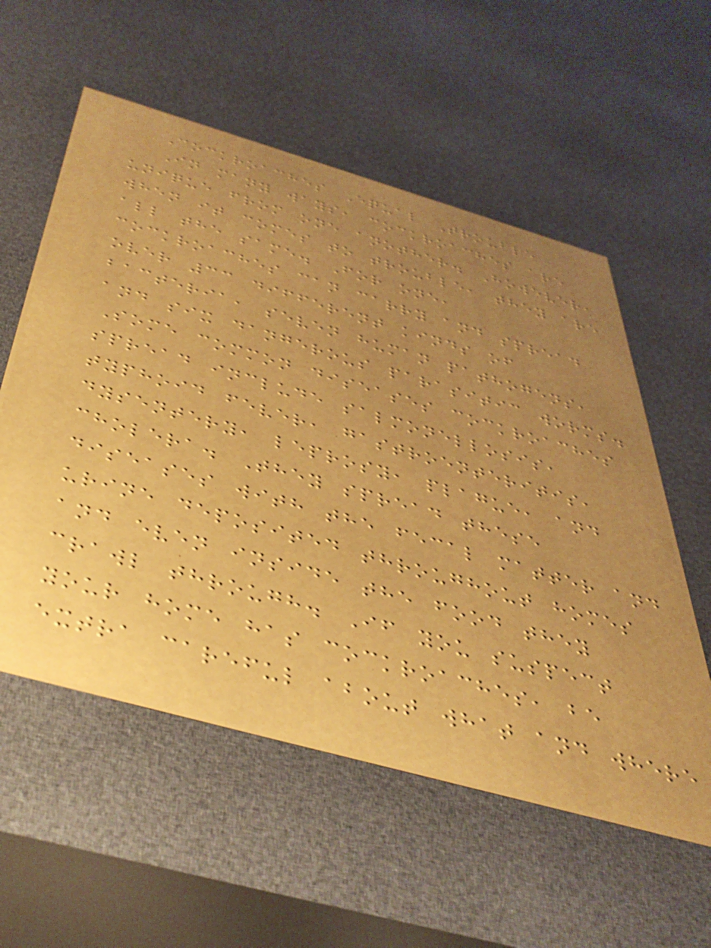Cockroaches Equal Trouble
In many ways, cockroaches are
unique from one another. However,
when it comes to trouble, they are
all the same. For one,
cockroaches can carry and spread
over 33 different kinds of
bacteria, seven human pathogens,
and six dangerous parasitic worms.
Some common diseases cockroaches
spread include salmonellosis,
typhoid fever, gastroenteritis,
dysentery, leprosy, plague, and
cholera. They spread these
diseases with the fecal matter and
urine deposited throughout homes
and even inside the food they
crawl through. If you suspect
your home has cockroaches, be
extra careful about what and where
